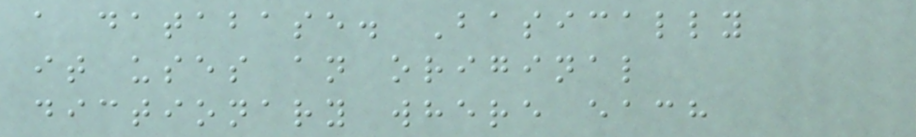a database. Basically
it uses an original
dictionary where each
